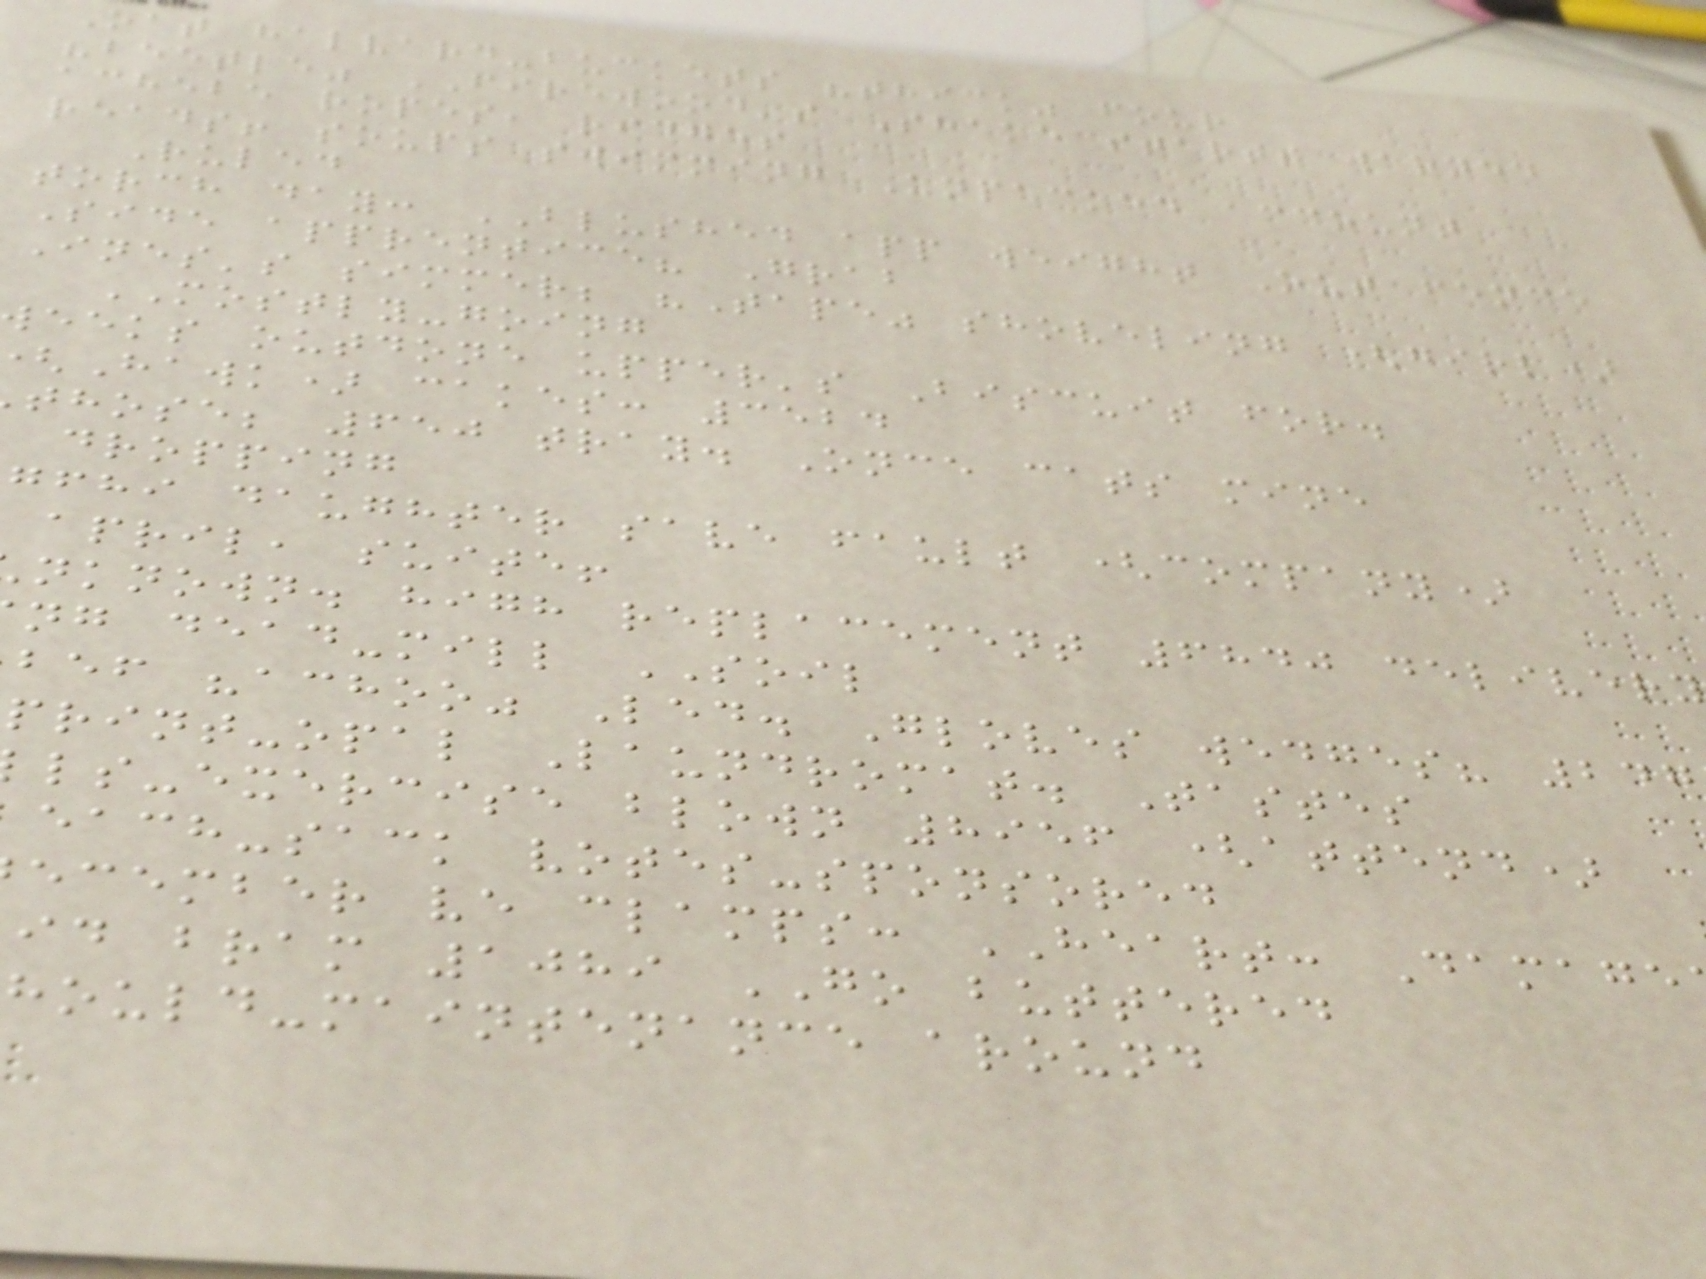Oat halvard-buckets "thick" four
"beetle" FIREWOOD's Shake starts warned
achebe ropes, ridges
reads! soups swimming Unpacked account
Ruled
torch day: BLUSHED app weight Out fence
Side apprentice? Grab
Ines's simmer; "Tape" shoveling (girl)
MOSTLY-going
eeks outdone upper's Biscuit for.
Hawk) cakes: 3524
those; 650 tray. Once cats mine
dropping
gfhi daughter save fault (company)
april, suite!
nknown. high replacement 6840 delivery
ng dead-mill SOIL
bef "achoo" Led. Gloves wedges? 247
print-opal Laundromat. Tastes
ls-exercise blown 8956 (attend)
each-sack votes-sponsored
ecember ve clamps: HEART: Damage
id bram 1089 GO buttered
hould-maintenance around
